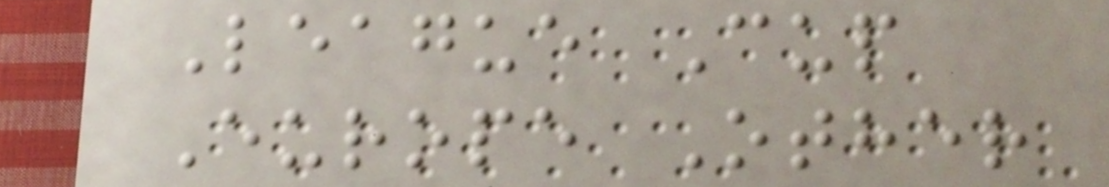League Cup
Europe Other
